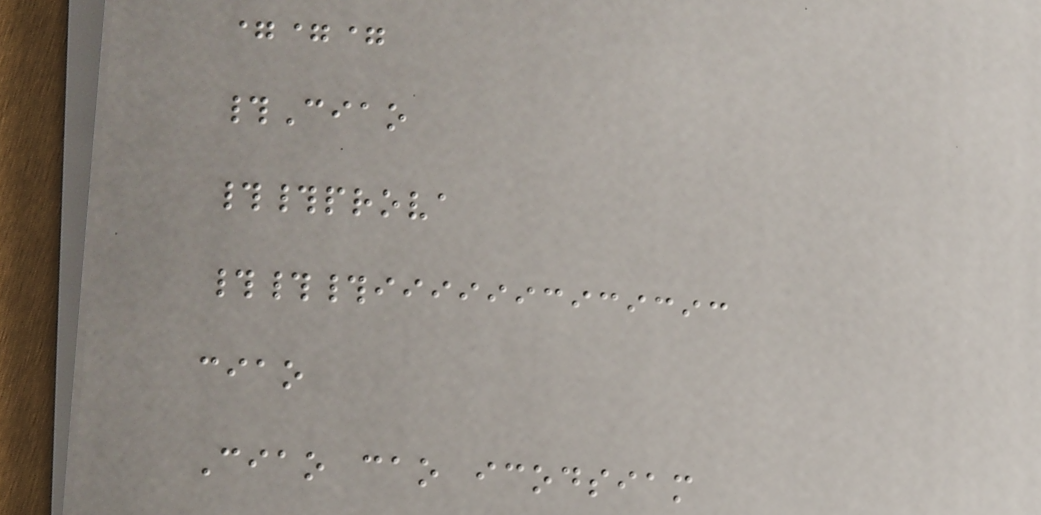===
#Ciao
##prova
###iiiiiicicicic
ciao
Ciao cao icodsiam
